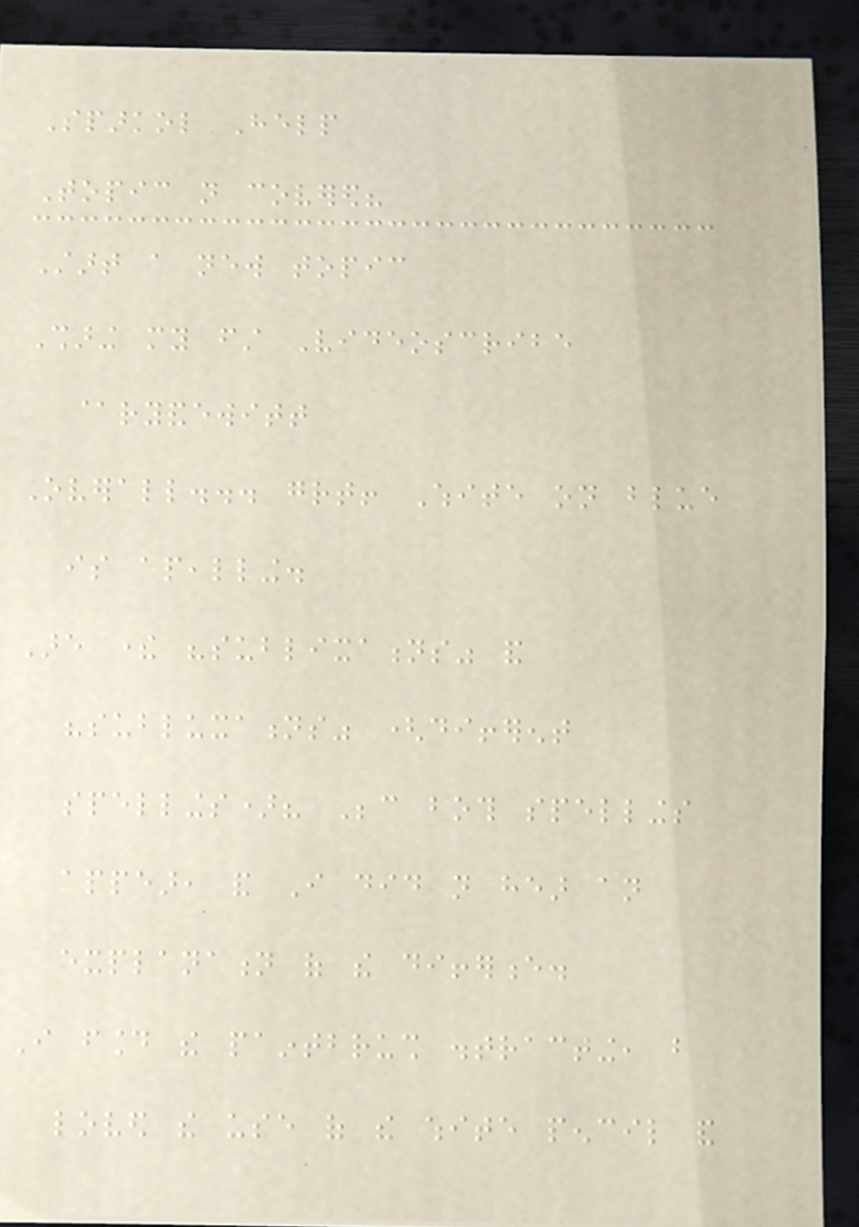Sparkol Help
Topic not covered?
Start a new topic
Sharing my first Videoscribe
@ryandewitt
Overall... great! White on blue
is apealling.
Are there "sublixations" and
"subluxations" (different
spellings)? Because both spellings
appear, and I did not hear an
explanation of the difference.
I found the paintbrush distracting, but
loved the use of the white pencil and
